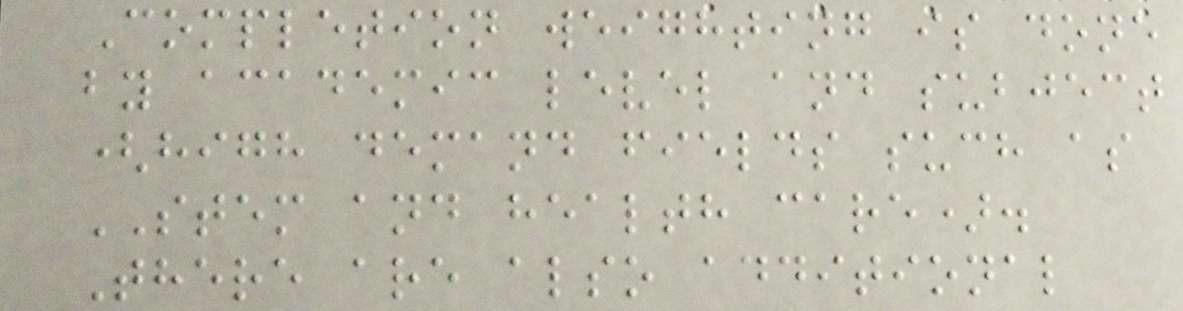Completion weighting is done
by academic level and subject
(high demand fields such as
STEM and health care).
There are also additional
